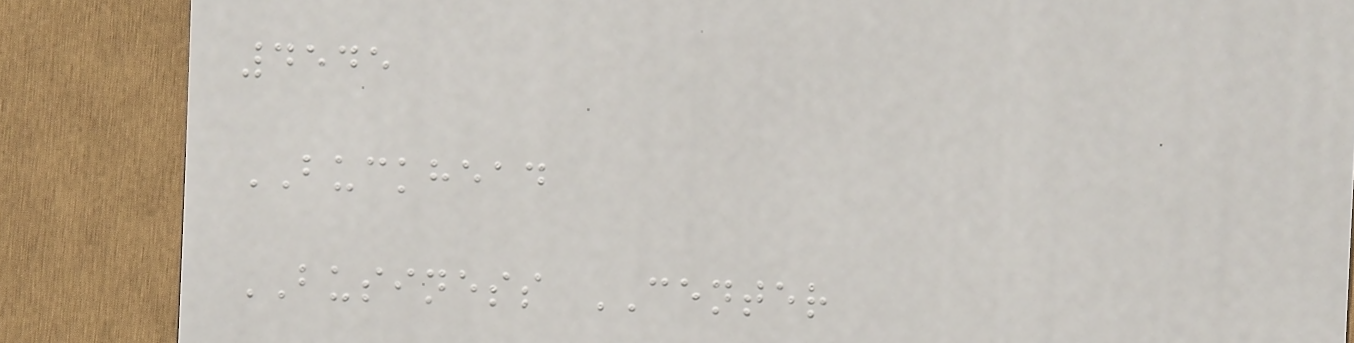4545
BUCKHEAD
BUSINESS CENTER
